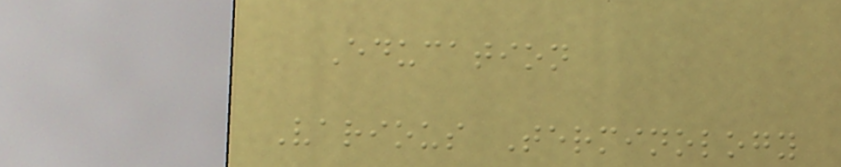Education
Various Terminology
